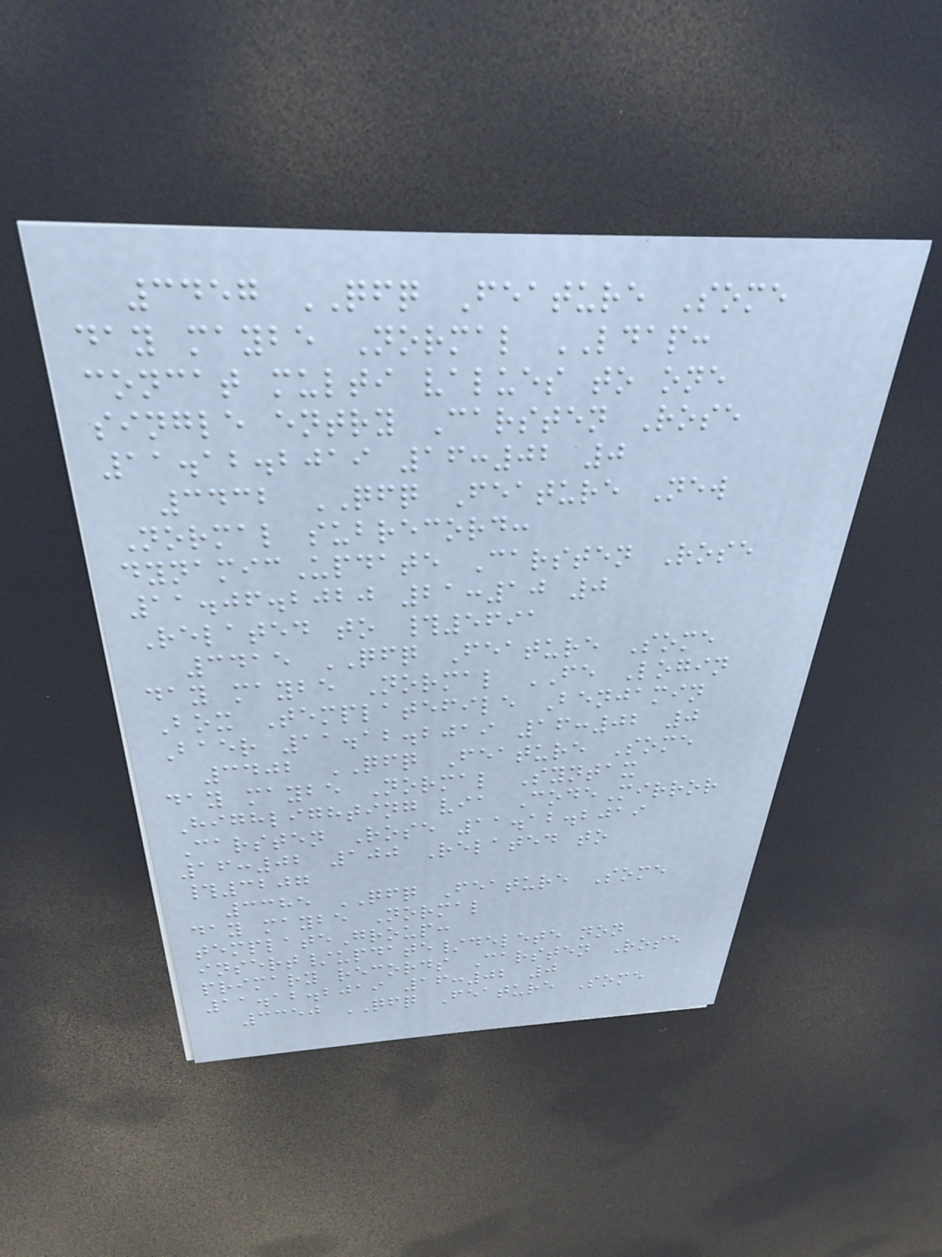3457 QFQ Feature Some
day maybe Normal LDAP:
concat multi values to one
single entry Carsten Rose
11.12.2019 16:02 0
3432 QFQ Feature New
Normal subrecord:
dynamicUpdate Carsten Rose
11.06.2020 21:10 0
Related to #5691
3415 QFQ Feature Some
day maybe Normal FE Login
Box Templatefile Benjamin
Baer 11.12.2019 16:02 0
3402 QFQ Feature Some
day maybe Normal Syntax
Highlighting via CodeMirror
Carsten Rose 11.12.2019
16:02 100 Related to
#3207
3385 QFQ Feature Some
day maybe Normal
templateGroup:
insert/update/delete non
primary records Carsten Rose
11.12.2019 16:02 0
3350 QFQ Feature Some
